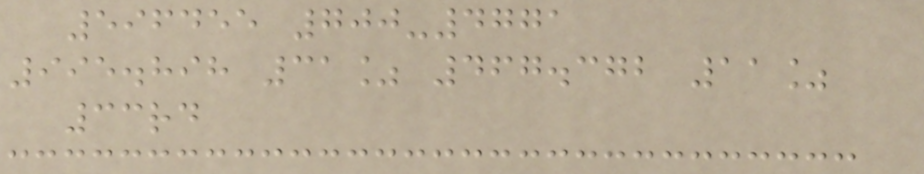596455 700-4771
995.898 31% 467.372 11%
33rd
